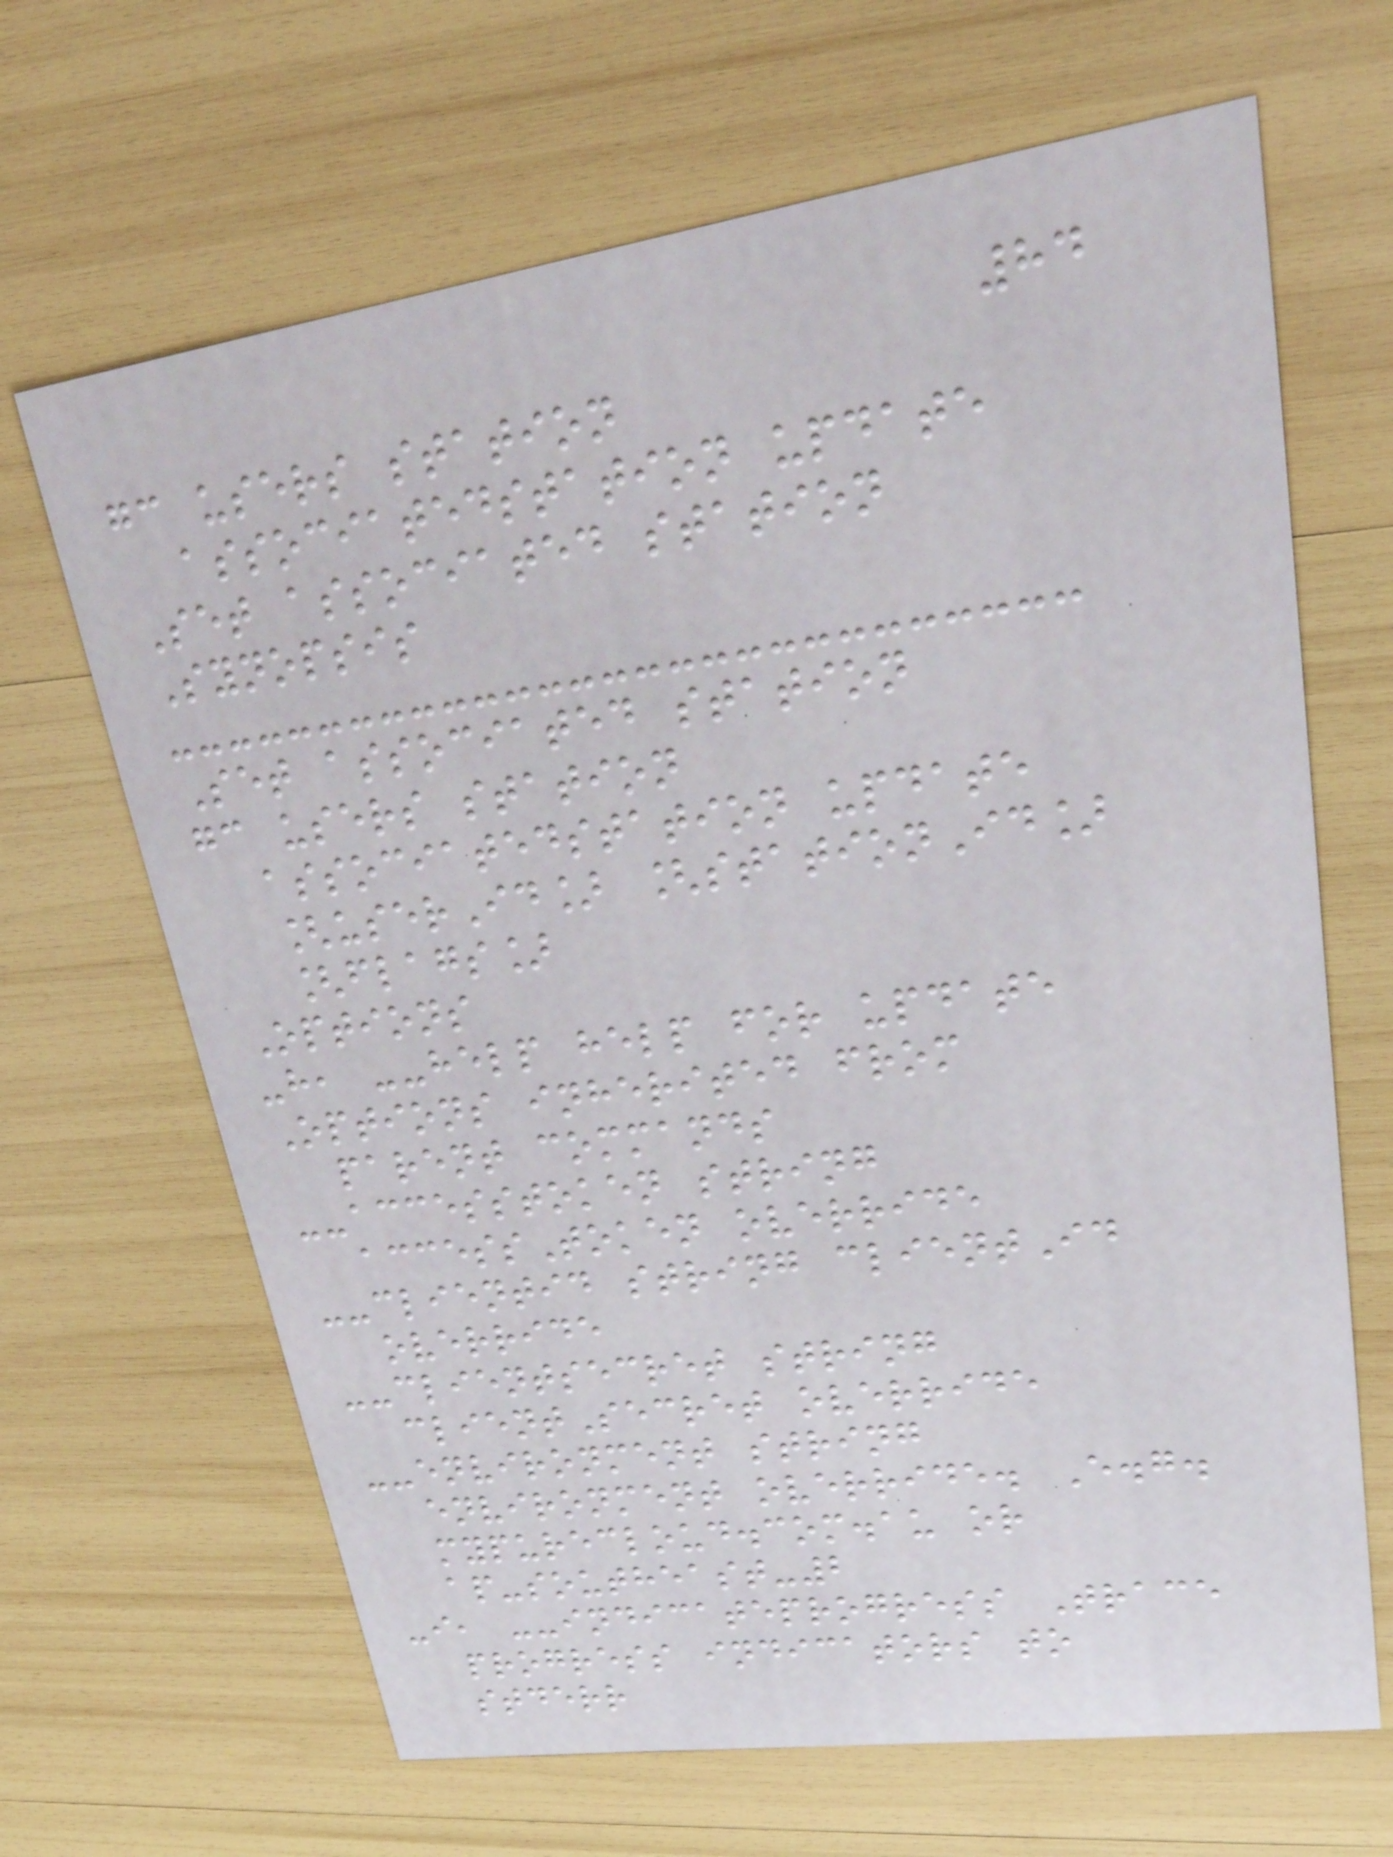84
gc users station
associatedstation update
Set associated station
Synopsis
Set associated station
gc users station
associatedstation update
[userId] [stationId]
[flags]
Options
-h, --help help for update
Options inherited from
parent commands
--accesstoken string
accessToken override
--clientid string clientId
override
--clientsecret string
clientSecret override
--environment string
environment override. E.g.
mypurecloud.com.au or
ap-southeast-2
-i, --indicateprogress Trace
progress indicators to
stderr
